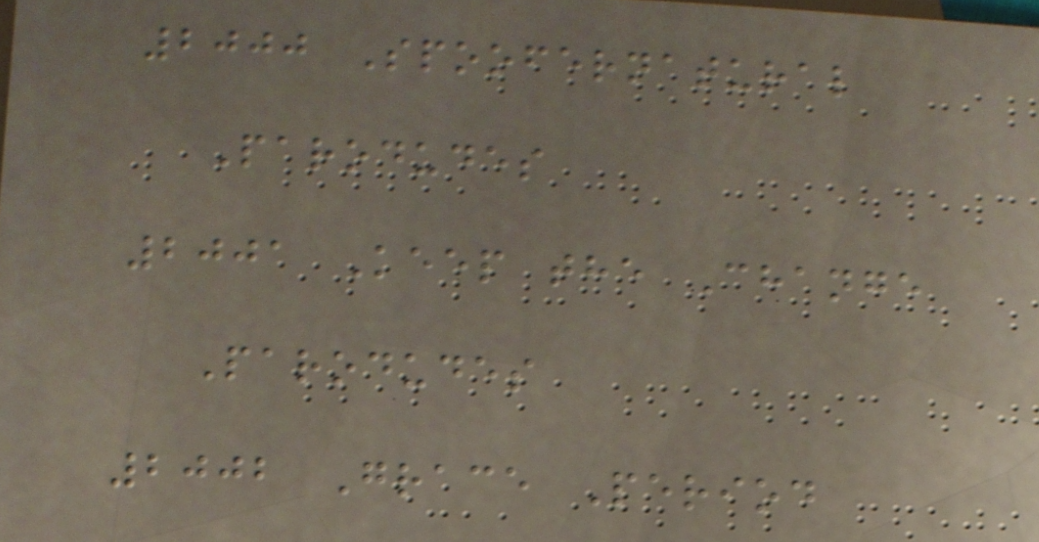2000 Spoofernatural
Parodudes
2001 Keep the Change
Parodudes
2002 Grace Period
